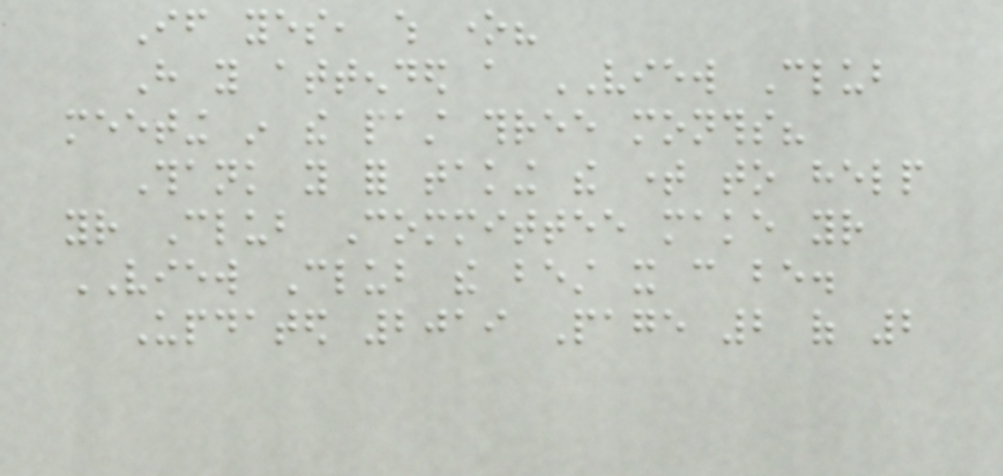If yes, which one?
Have you attended a VIEW Club
meeting in the past three months?
Thank you for taking the time to help
your Club Committee make your
VIEW Club the best it can be.
Updated 2019 Page 2 of 2
